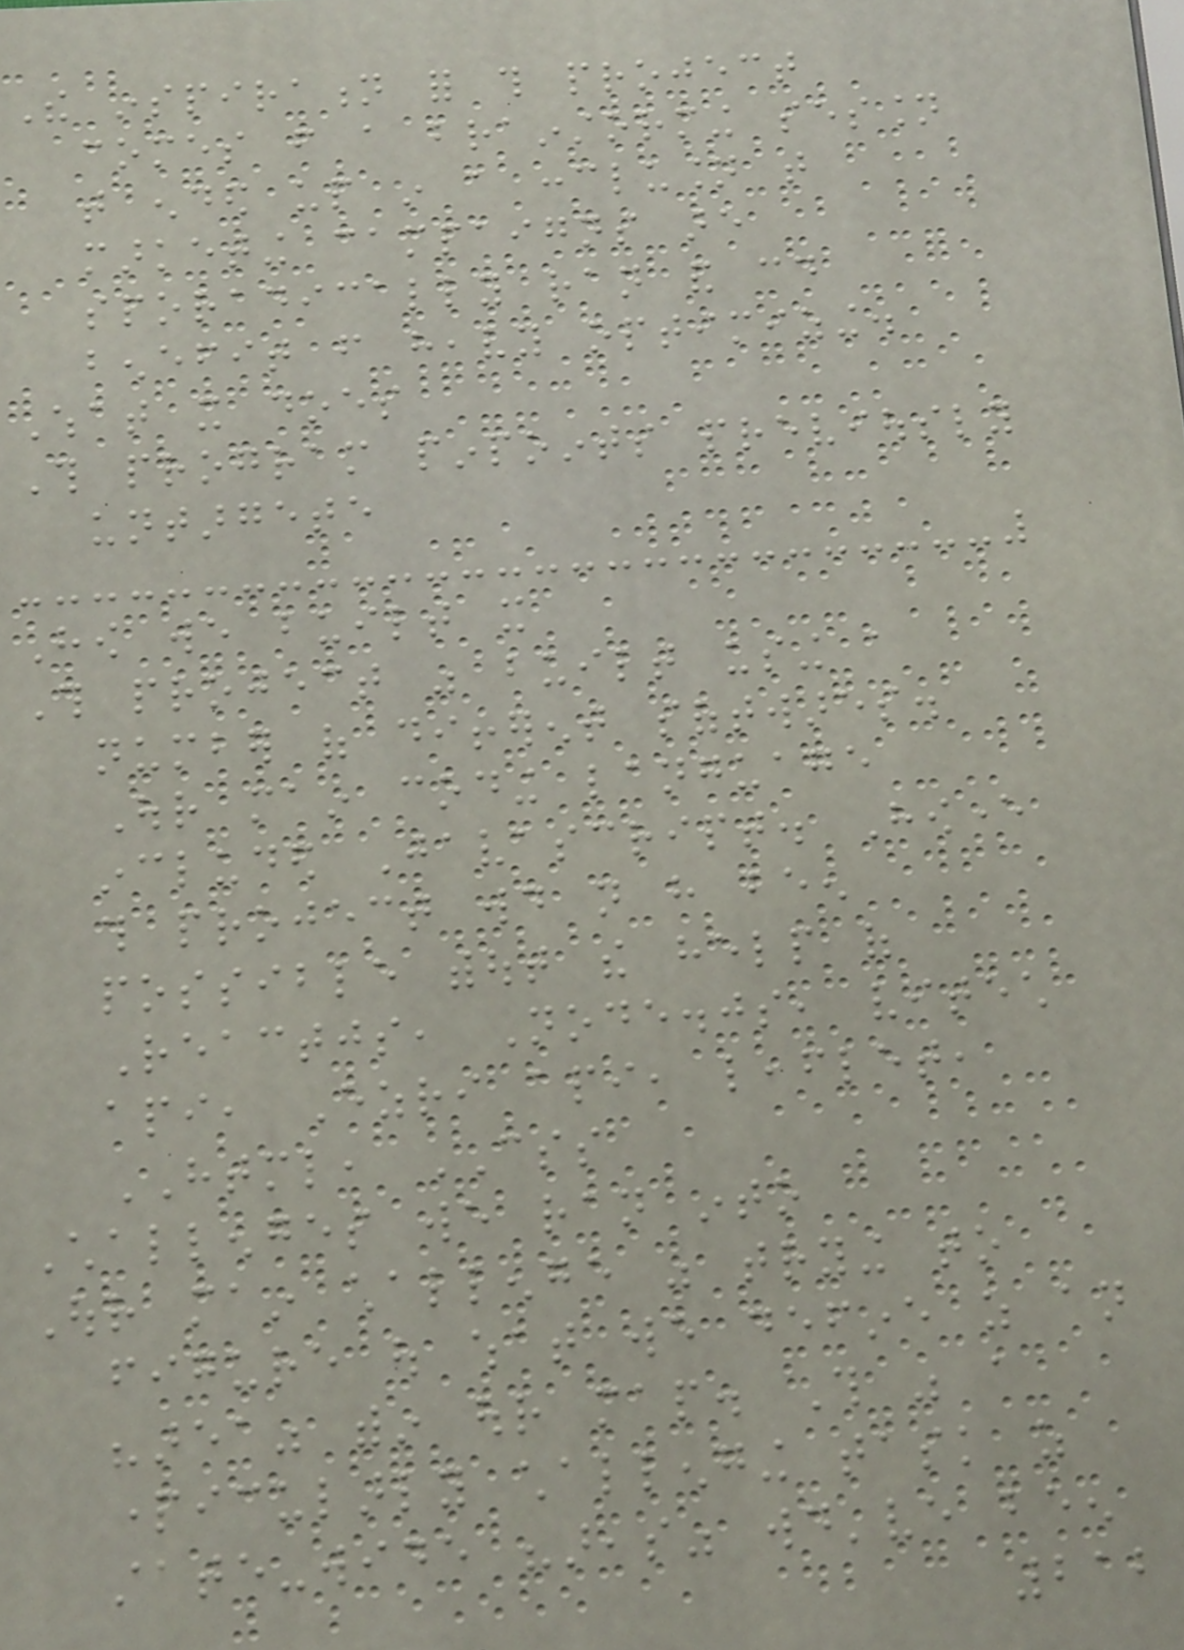The inspiration for this project
comes from a brainstorming session
that ended up in a conclusion that
marketing campaigns are
sporadically ran and could
benefit from heavy optimizing.
What it does
This program pinpoints previously
untargete
How we built it
This project was built using a
number of different softwares.
Our main coding language
included Javascript. However
this project would not have been
possible without the help of
Reactjs, Node.js, vitech
api, Ezri api, leaflet,
HTML, CSS
Challenges we ran into
Our main challenge was trying to
figure out what we define as an
"area" within our map. This was a
particularly challenging task as
state-wide "areas" would've been
212
